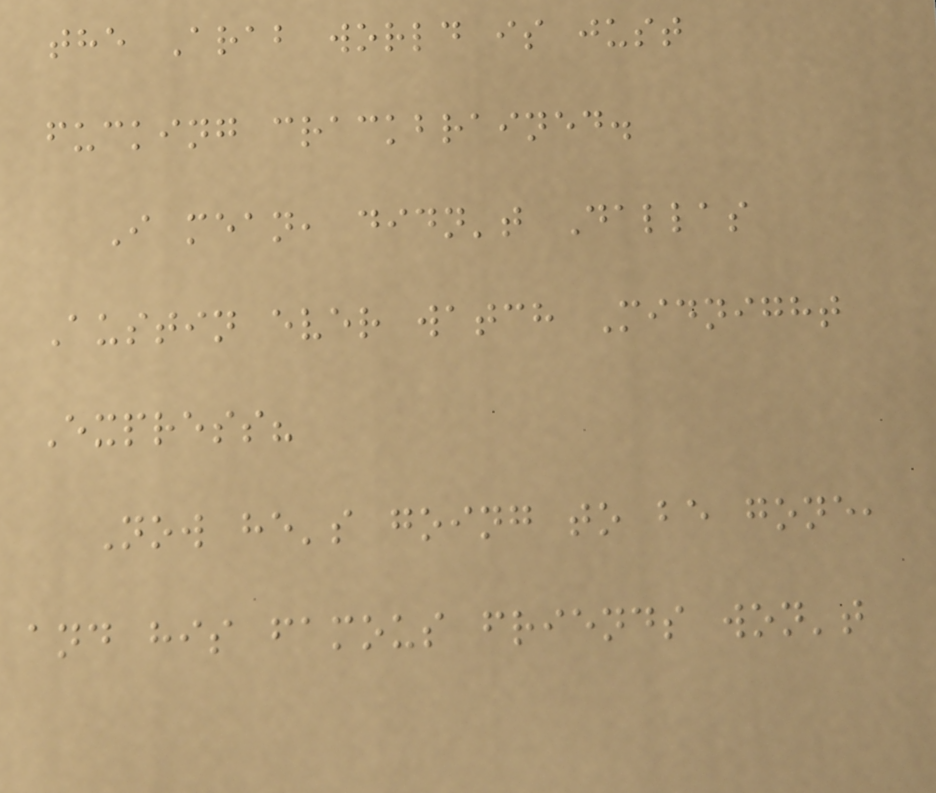the Arab world is just
fucking crackbrained.
I mean, didn't Dallas
Austin ever watch Midnight
Express?
Now he's going to be gone,
and his famous friends won't
